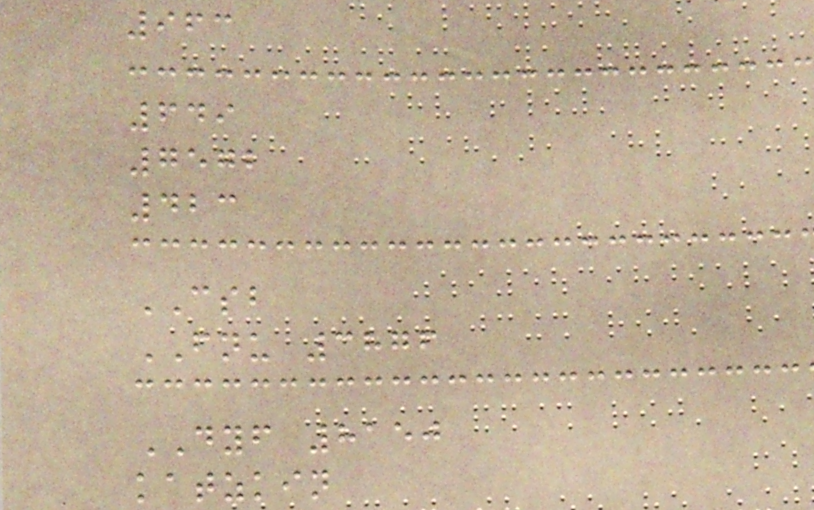963
649
7572
423
CSB
FNU 3876
DYF 8150
katzkin
